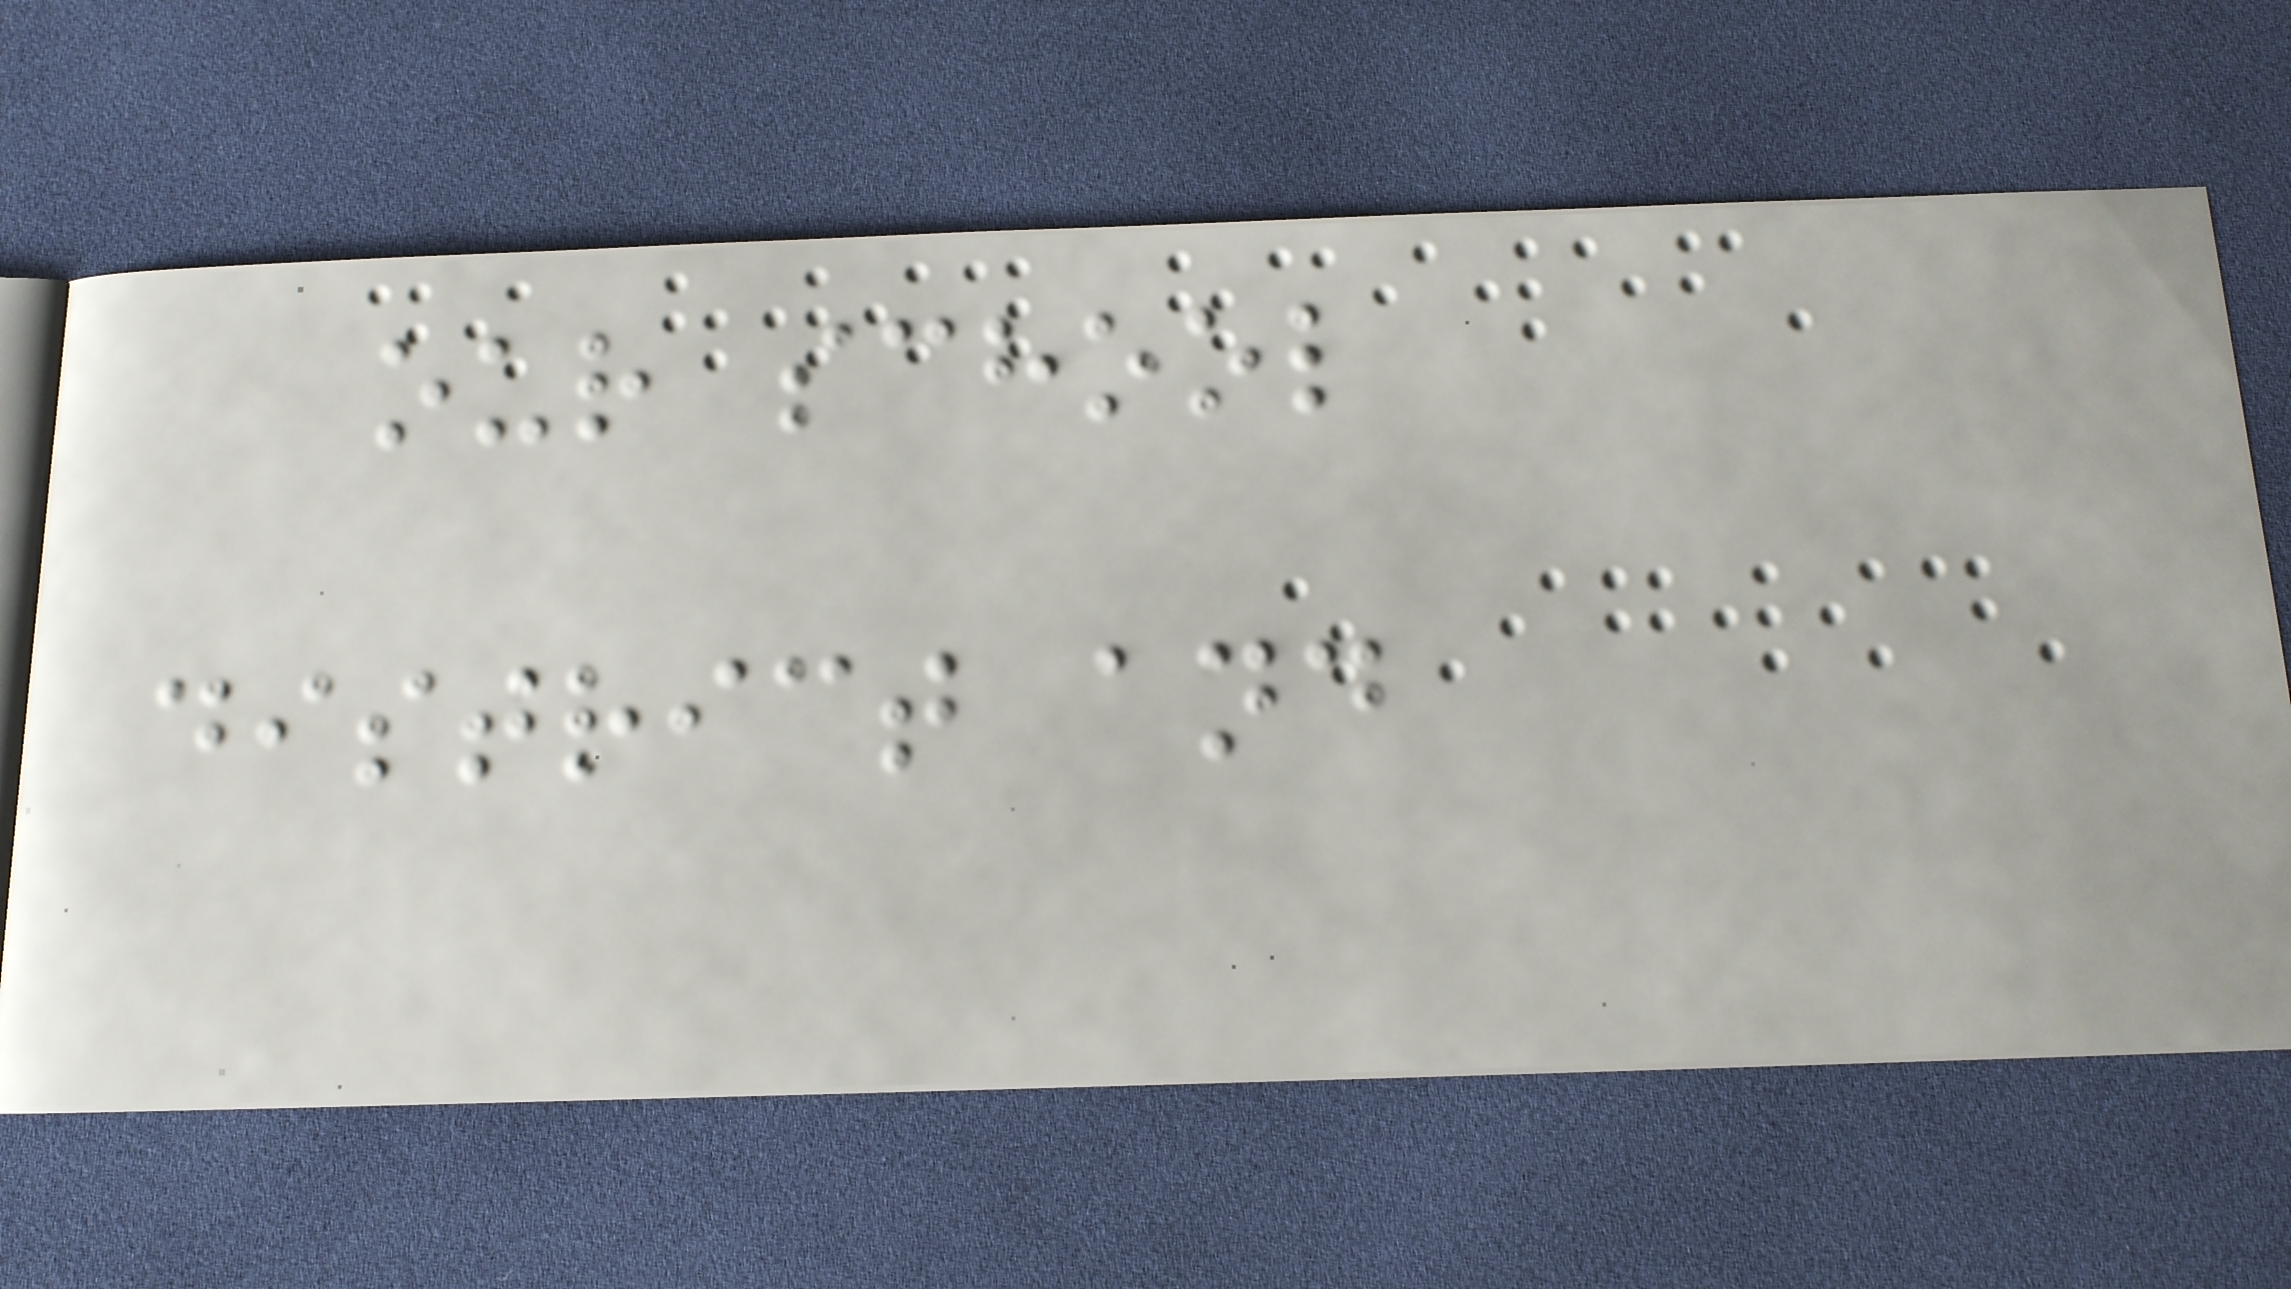our school
district and
